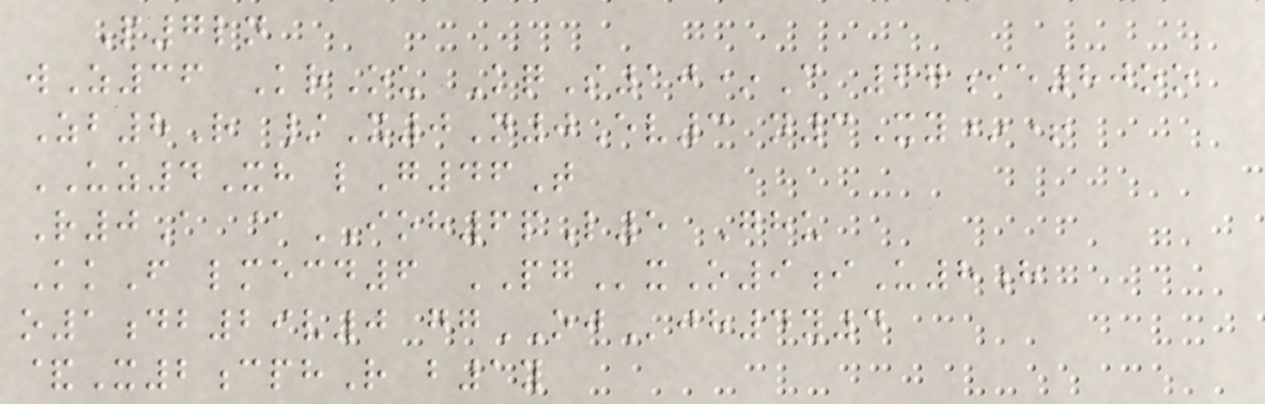P7ln
wZ36 KrOu KqS10*C 67ie80oo
Zb8R /X0N0Ev3 n3Xy*+
UZ4Xh lG46T
R0A @IOH6pL5 Ghu
KkF lmecd6 PGxO9iU8h
o1db29v0 ggOJjh4y4
&X2cphR b1y
